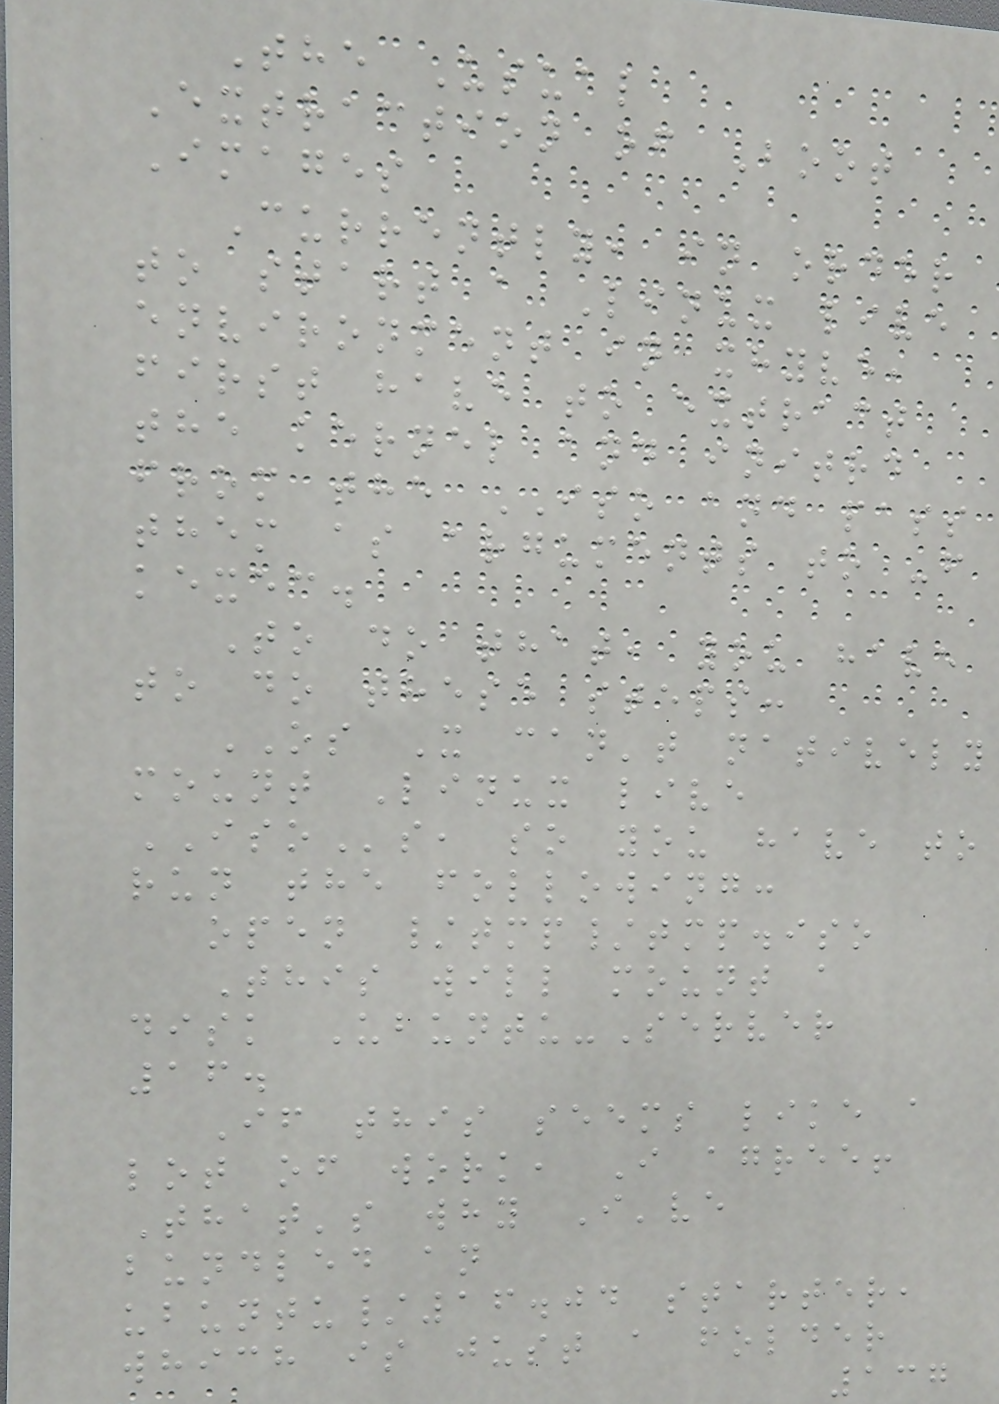The Usual
Extraction of Boot
Images
Currently, in order
to start a Linux live
environment in xhyve,
first have to extract
the kernel and initrd
from the ISO and pass
them as arguments to -f
kexec.
To do that, you have
to do these steps:
OS X can't natively
mount Linux live
ISOs, so you have to
run the following:
open /tmp/tmp.iso
This will mount a
disk Ubuntu-Server
16.
If this seems like a
lot of work, I agree!
That's why I've
bundled an
ubuntu/16.04 starter,
which is just a folder
137
